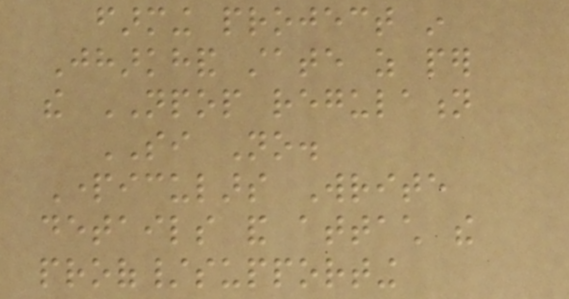farming project in
Jharkhand state as per
the NPOP regulation
SI No.
Particulars Write
details and attach the
proof/supporting
